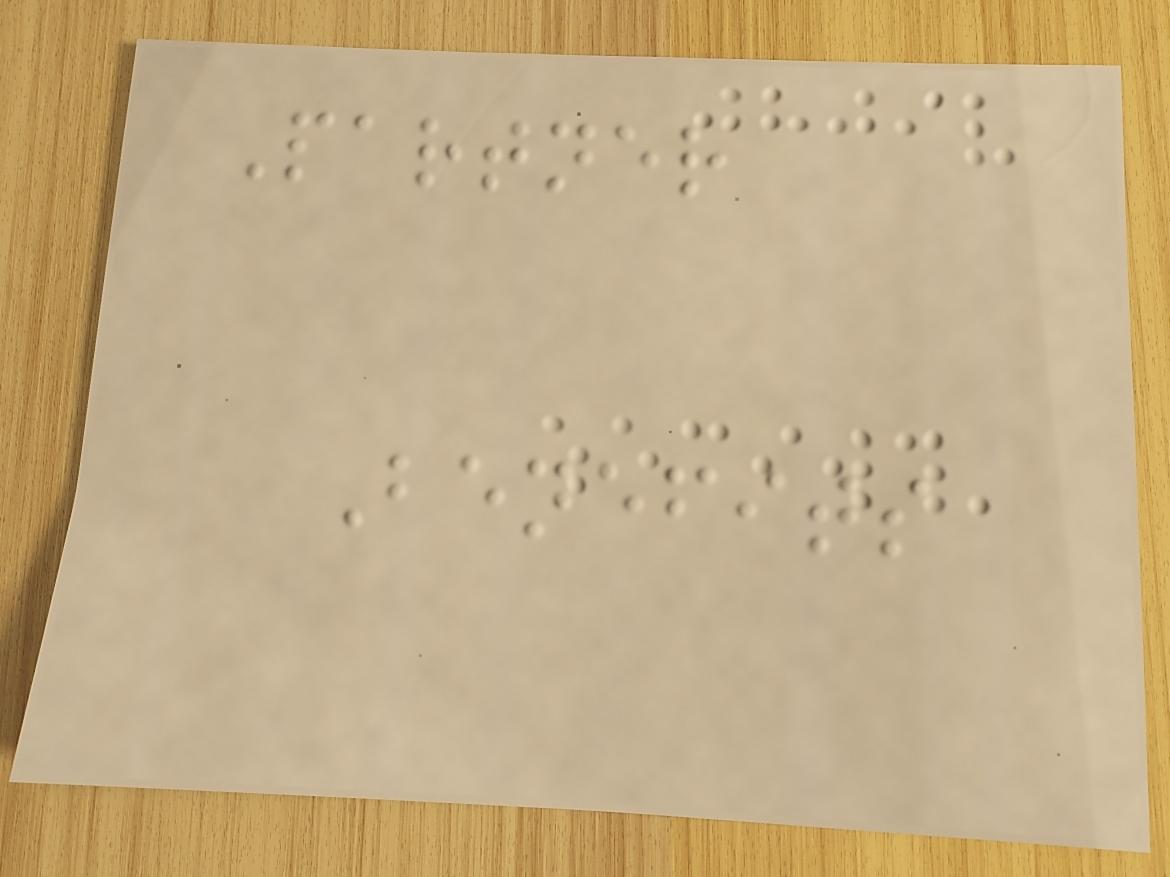Partner
Benefits
